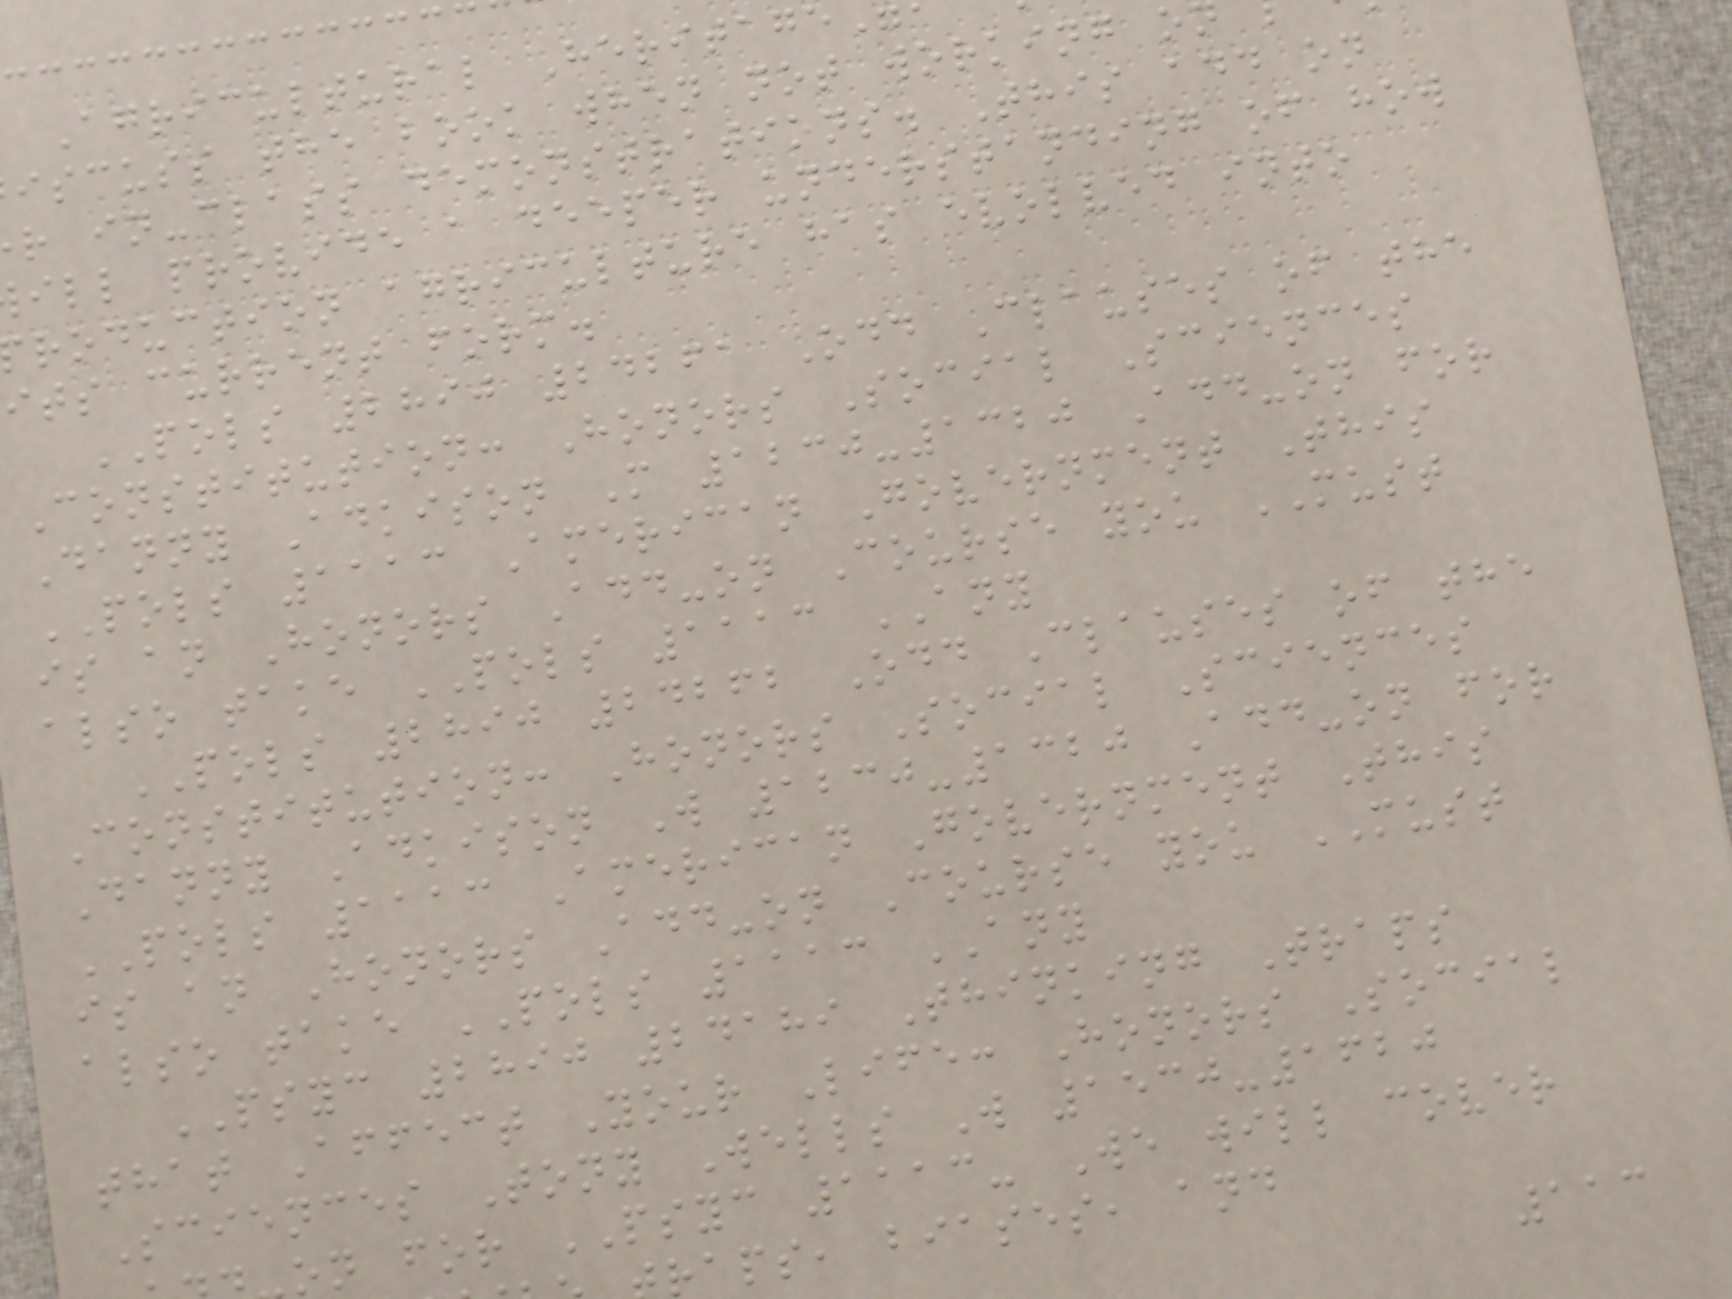Agricultural Heritage
iscuss the book when not working o
r in-class demonstrations. This add on
ill provide a deeper understanding of how
roduction agriculture has evolved into
its current form.
POLS 2890 24261 Odd Clauses of the
Constitution: Honors Social Sciences
Danny Adkison M 1230-1320 Add-on for
POLS 1113 American Government This
is an Honors Add-on Course you MUST
also take POLS 1113 ANY
POLS 2890 24262 Odd Clauses of the
Constitution: Honors Social Sciences
Danny Adkison W 1230-1320 Add-on for
POLS 1113 American Government This
is an Honors Add-on Course you MUST
also take POLS 1113 ANY
PSYC 2890 24189 Thinking Traps
that Affect Your Life: Honors Social
Sciences Tony Wells W 1530-1620
on for PSYC 1113- We will cover
raps, biases, and
113
